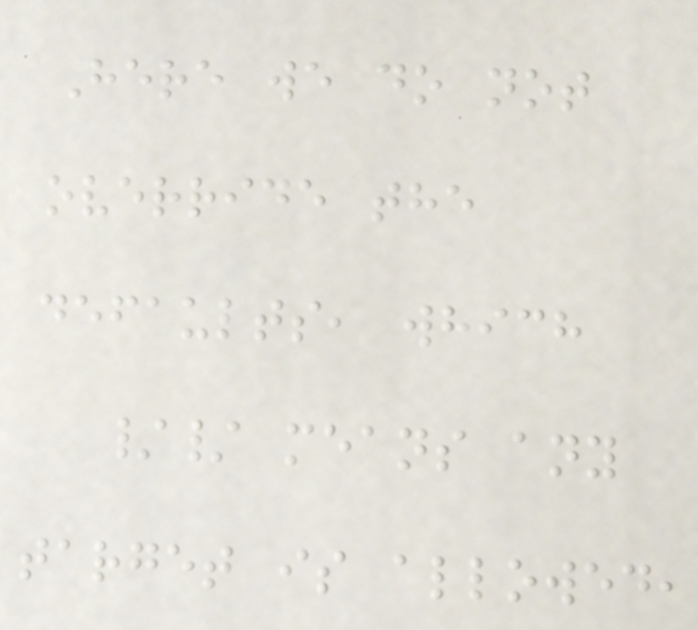Here we do not
override the
defaults, which
// means any
target is allowed,
